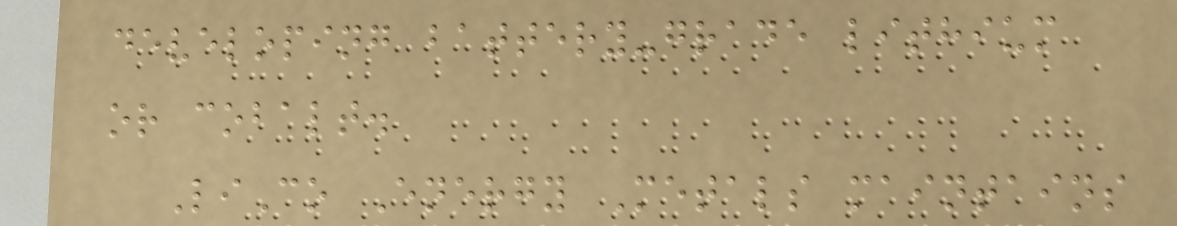developing battery-grade lithium
or cobalt.
LiCo Energy Metals maintains
